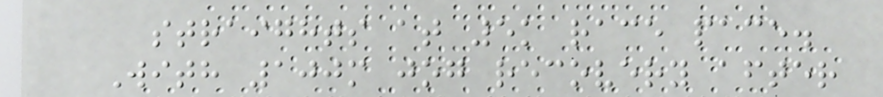straights at 5k race pace.
With 100m jog recovery after
